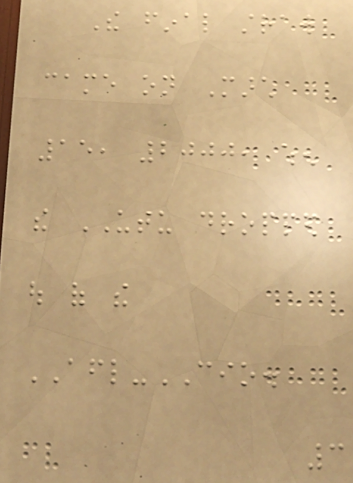The final straw
came on March
15, 2000, when
the UTU dropped
out of the
AFL-CIO.
3
